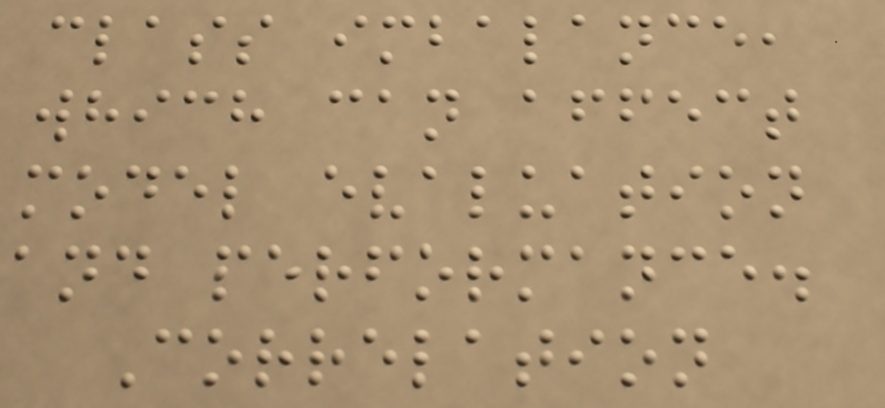class imbalance,
which can affect
model evaluation
and performance.
Correlation
